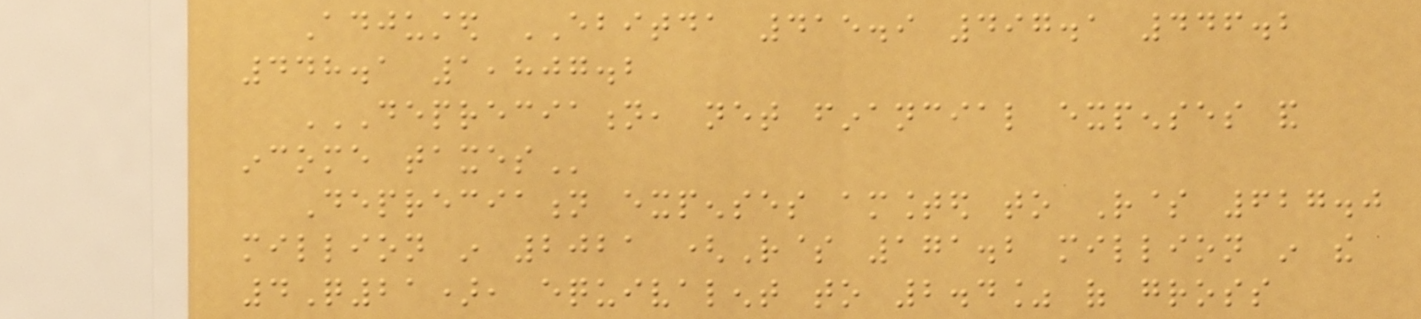Adjusted EBITDA 415.9 497.1 446.2
448.1 1,807.2
DEPRECIATION, NET FINANCIAL EXPENSES AND
INCOME TAXES
Depreciation expenses amounted to R$ 627.0
million in 2021 (R$ 171.2 million in the
4Q21), equivalent to 2.4% of gross
